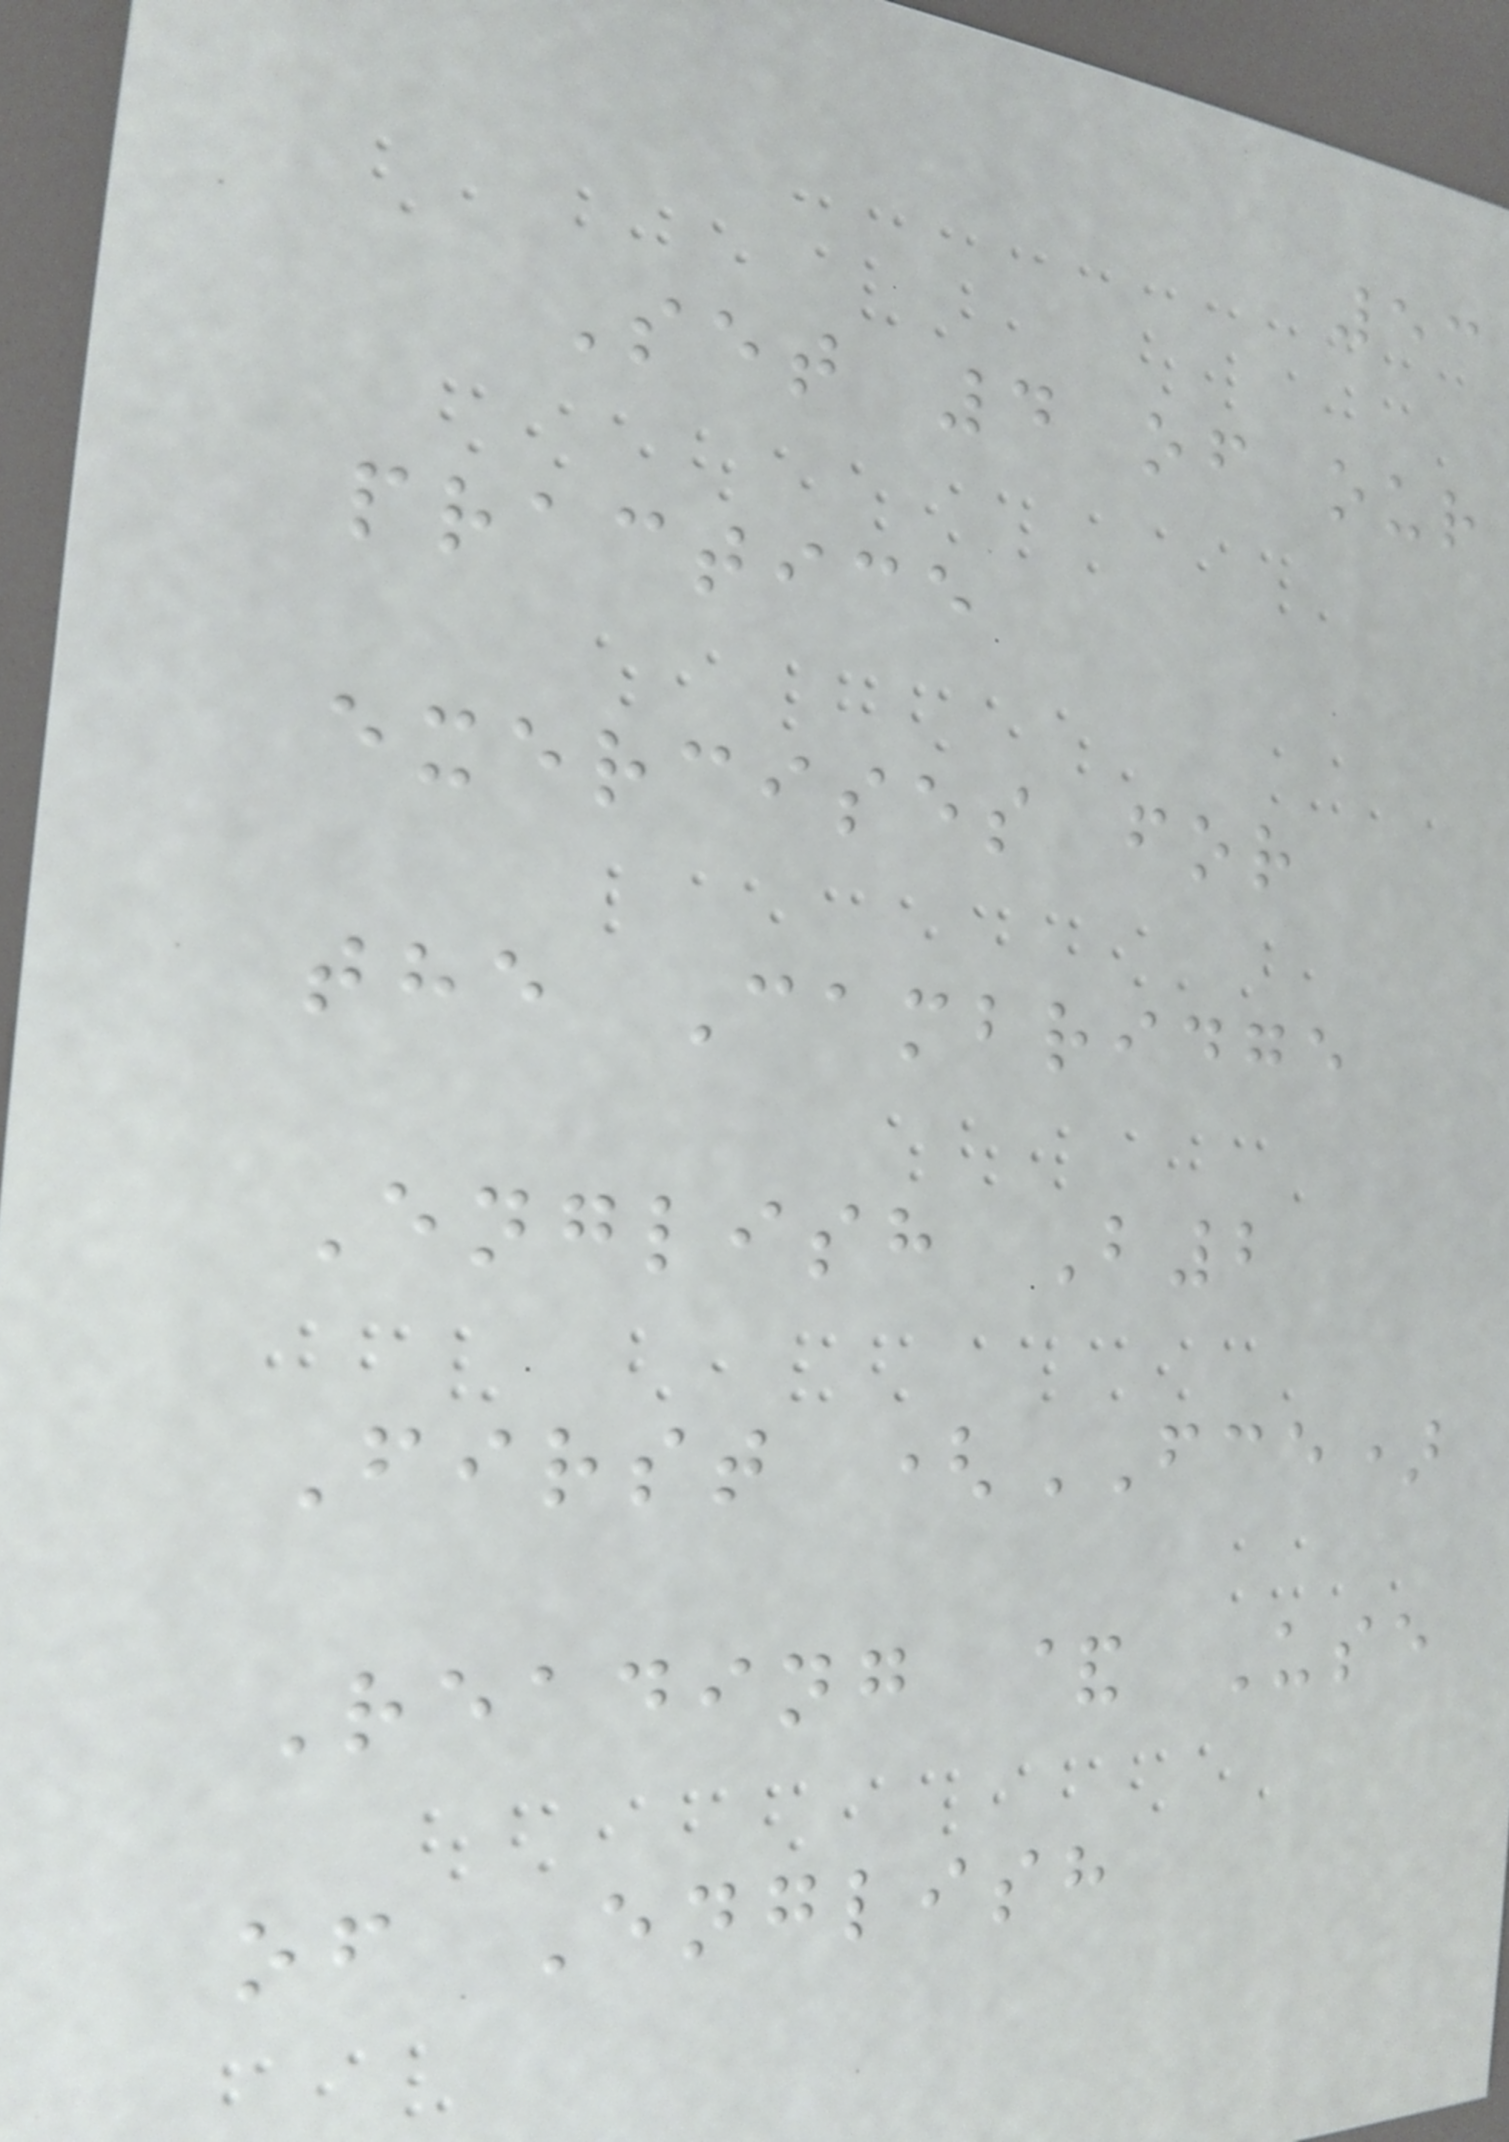53
Set 4 of our
practice
exercises for
the Cambridge
English B2
First (FCE)
Reading & Use
of English
